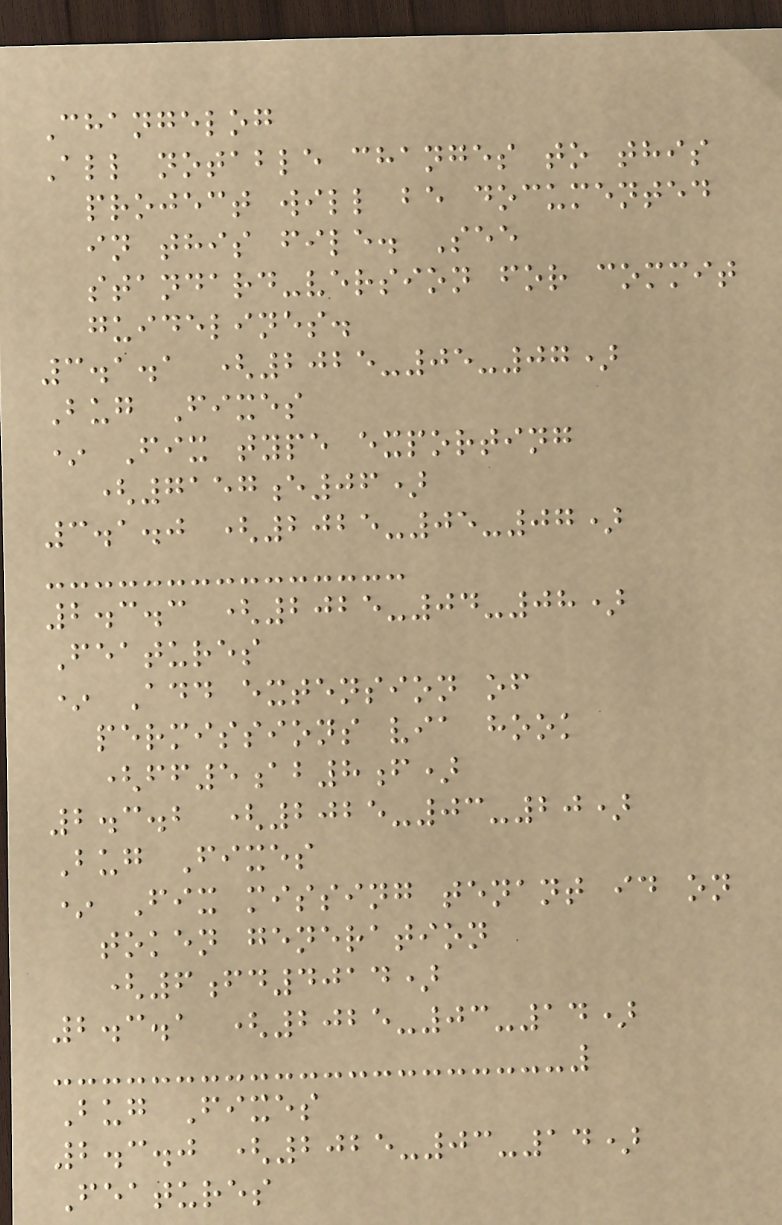Changelog
All notable changes to this
project will be documented
in this file. See
standard-version for commit
guidelines.
3.1.1 (2025-05-07)
Bug Fixes
* Fix type exporting
(7157e06)
3.1.0 (2025-05-07)
2.3.3 (2025-04-08)
Features
* Add extension of
permissions via hook
(ff5ab8f)
2.3.2 (2025-03-20)
Bug Fixes
* Fix missing tenant id on
token generation
(6fd4014)
2.3.1 (2025-03-14)
Bug Fixes
2.3.0 (2025-03-14)
Features
